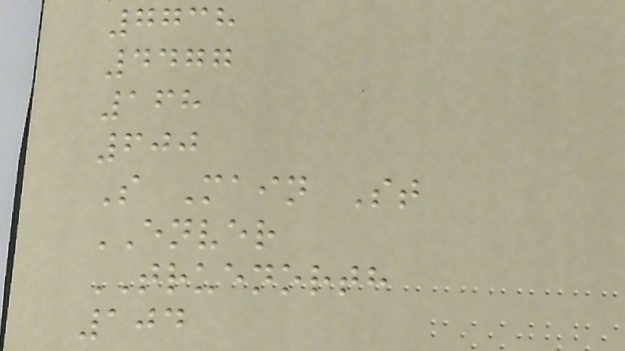7738
4477
168
600
S Main St
ENVER
TRUENORTH
104
